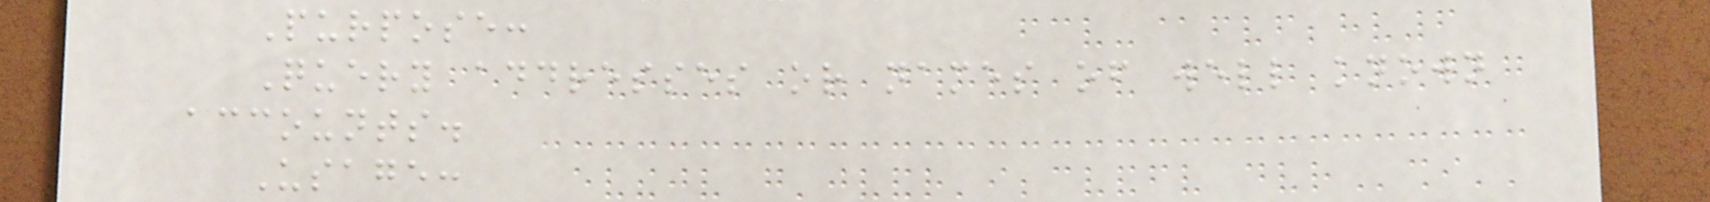Purpose:
Query addresses or names of well known
accounts.
Usage:
